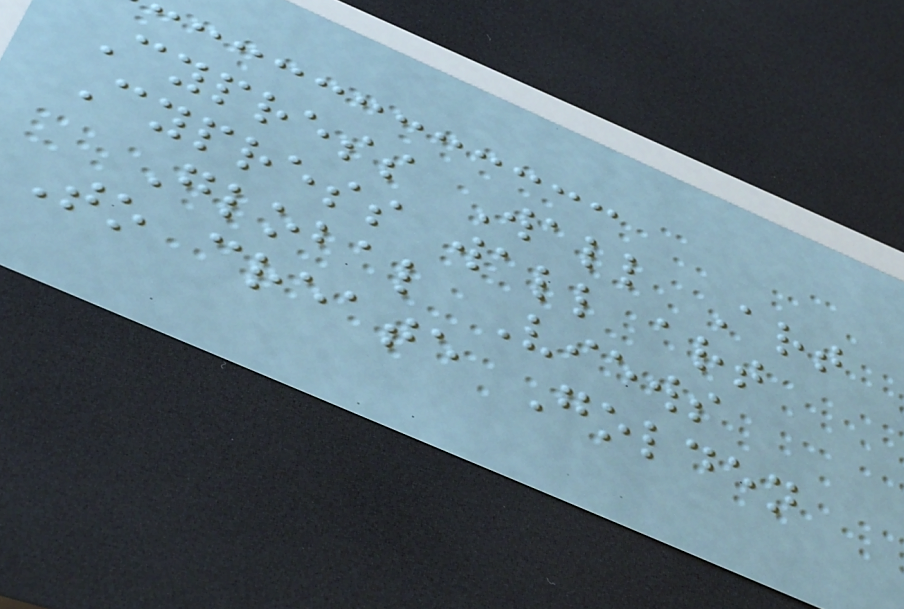Cypress Wall Art
Cypress wall art
Global Views
To create Golden
